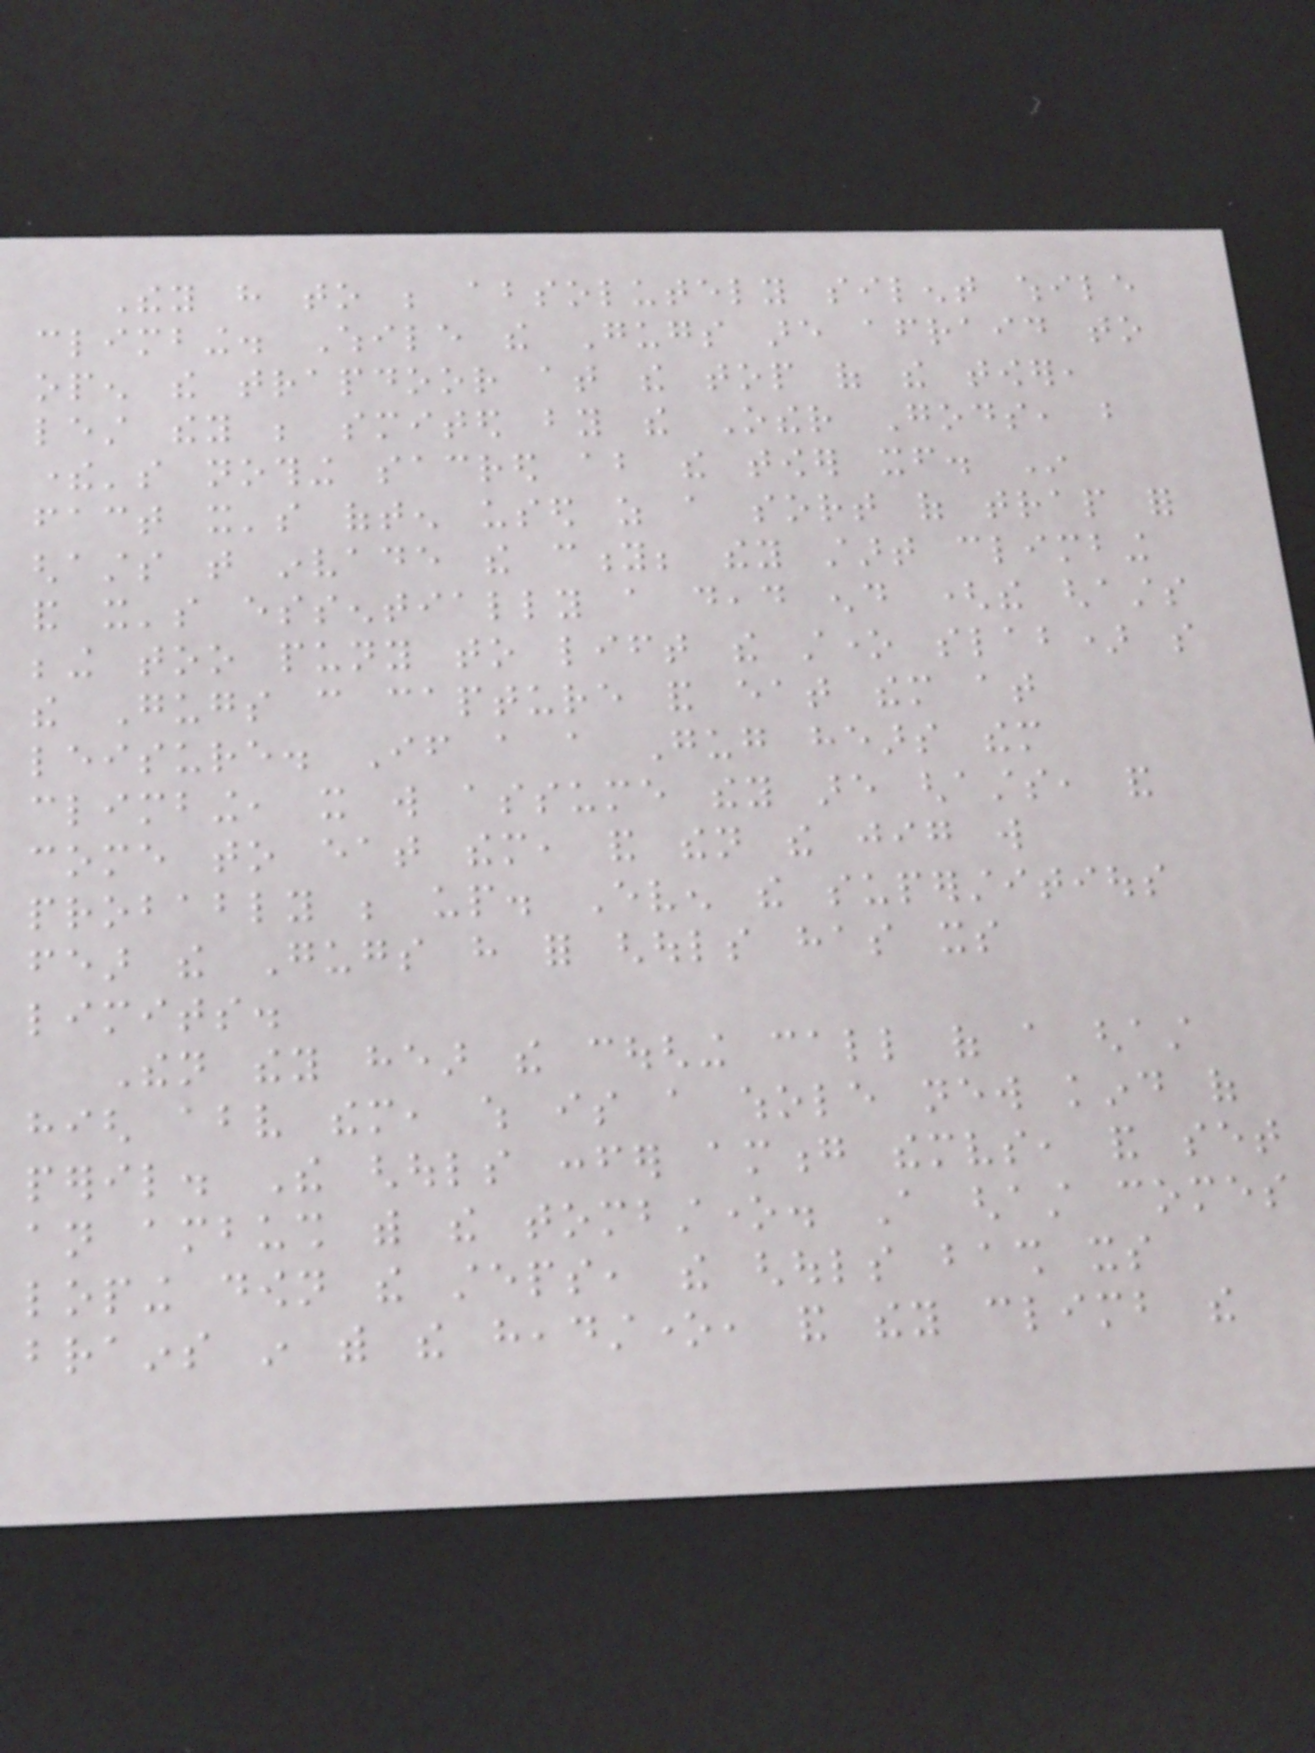They have to be absolutely silent while
climbing. While the Gugs are afraid to
open the trapdoor at the top of the tower,
lest they be smited by the Other Gods, but
there's nothing sacred about the tower itself. In
fact it's often used as a sort of trap for
ghasts that invade the city; they start climbing
and it's essentially a dead end (the ghasts
being too puny to lift the stone slab) so
the Gugs can capture and eat them at
leisure. If a a Gug hears them
climbing, it will assume they are ghasts, and
come to eat them, and then the jig will
probably be up. Even the superstitious
fear the Gugs have for ghouls has its
limits.
Then they hear the coughing call of a ghast
high above them, which is a whole new kind of
peril. The ghouls confer among themselves, and set
an ambush with the tombstone. A ghast comes
loping down the steps, the ghouls bash its
brains in with the headstone, and they climb the
